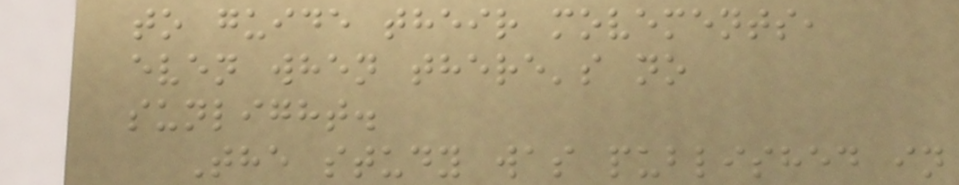to guide their movements,
even when there's no
sunlight.
The study was published in
